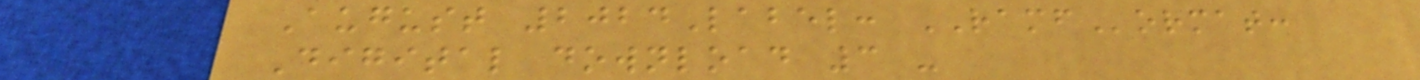August 2024Label: RAMFormat:
Digital download 3 -
